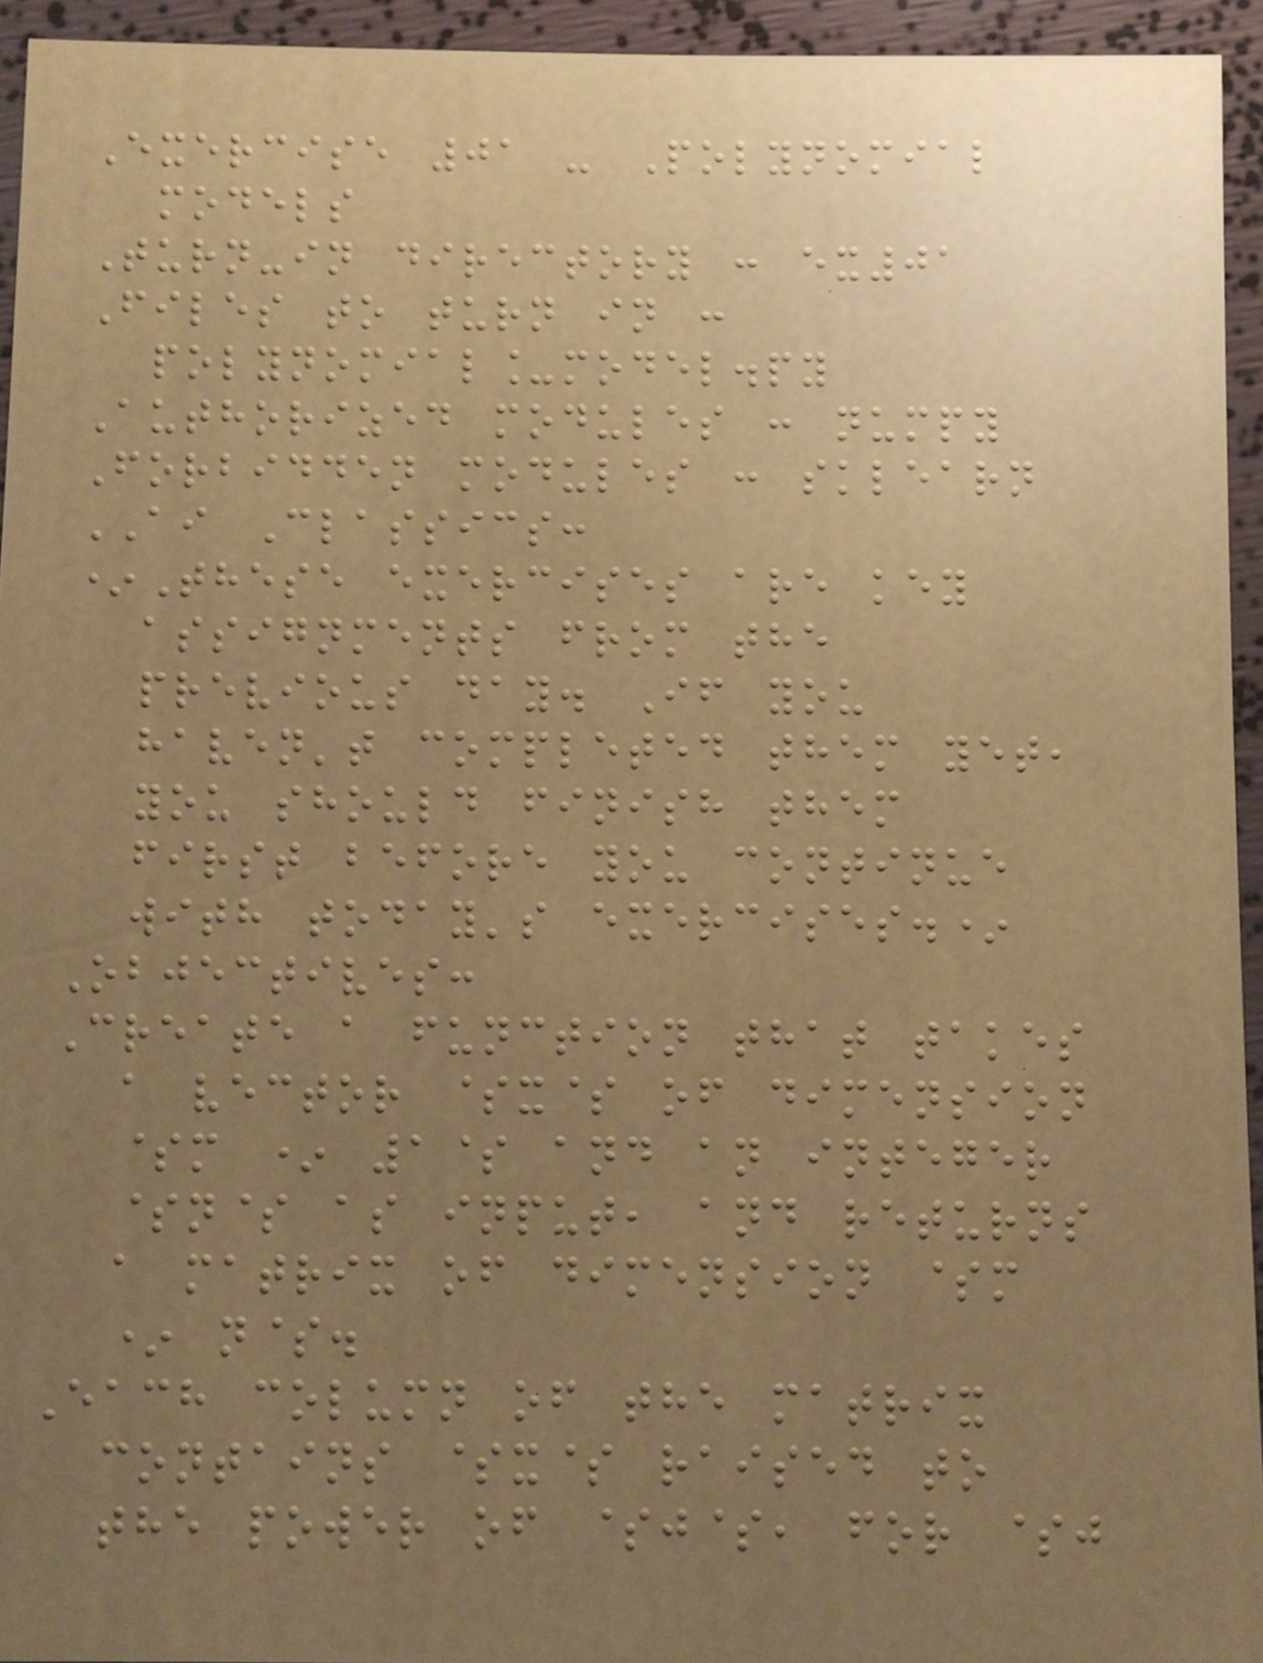Exercise 01 - Polynomial
models
Turn-in directory : ex01
Files to turn in :
polynomial_model.py
Authorized modules : numpy
Forbidden modules : sklearn
AI Classics:
*These exercises are key
assignments from the
previous day. If you
haven't completed them yet,
you should finish them
first before you continue
with today's exercises.*
Objectives:
Create a function that takes
a vector $x$ of dimension
$m * 1$ and an integer
$n$ as input, and returns
a matrix of dimension $m
* n$.
Each column of the matrix
contains $x$ raised to
the power of $j$, for $j
